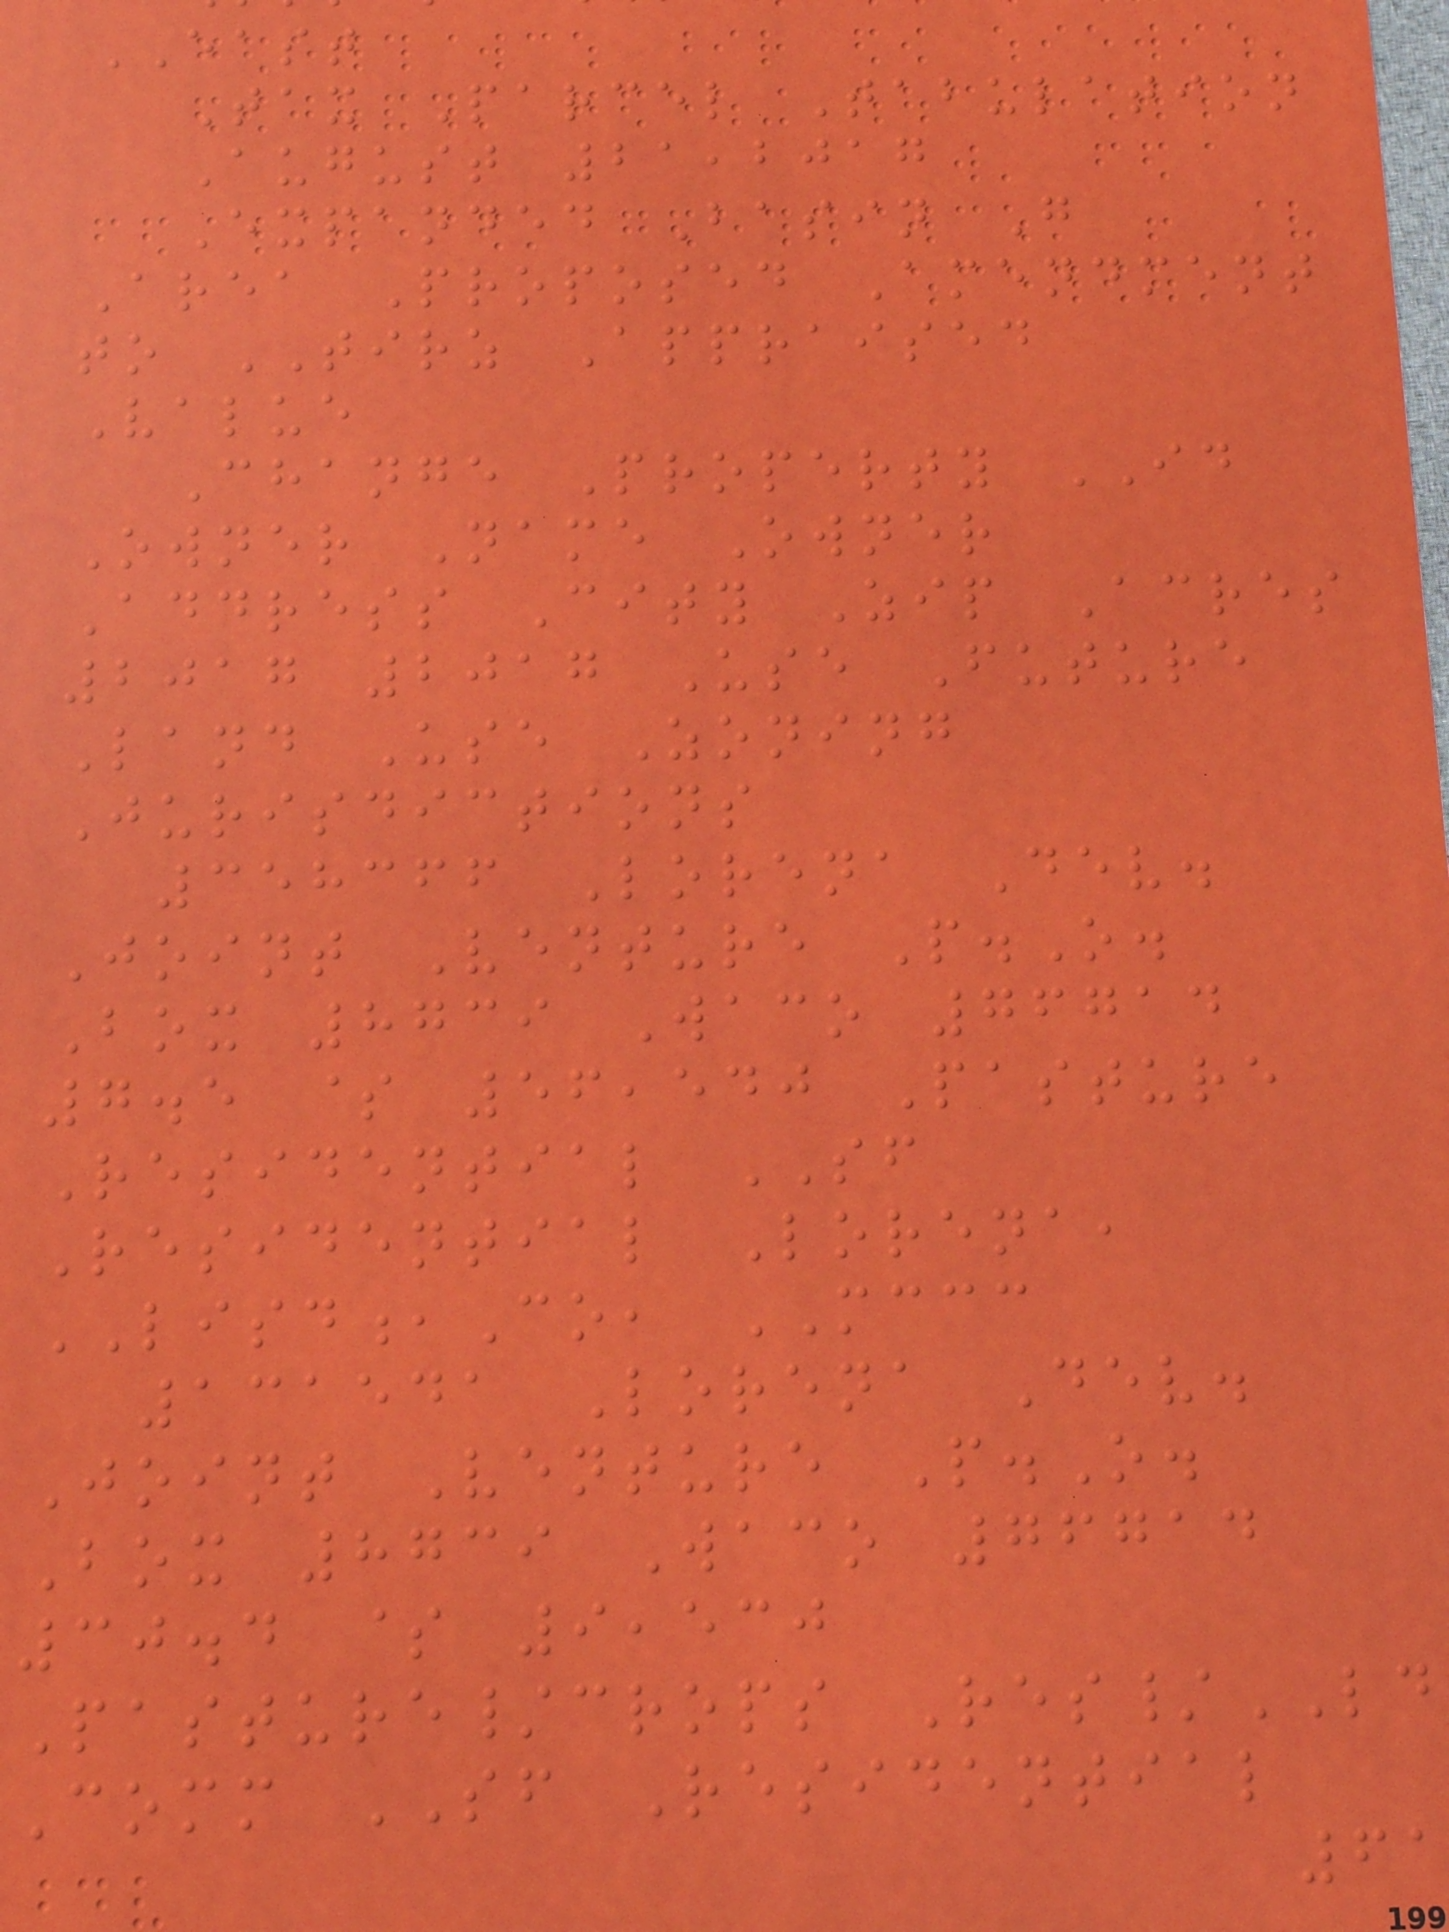EAST
Tax Parcel Tabulation
August 21,2017
Expanded Basin G
Area Proposed Amendment
to TIRZ Appraised
Value
Change Property ID
Owner Name Owner
Address City Zip Acres
2017 2017 Use Future
Land Use Zoning
Jurisdictions
358366 Lorena Dev.
Joint Venture P.O.
Box 8739 Waco 76714
7.5 $ 56,540 Pasture
Residential SF
Residential Lorena,
LISD,Co, MCCC
131541 Lorena Dev.
Joint Venture P.O.
Box 8739 Waco 76714
30.4 $ 9,530
Pasture/crops Res/LD
Comm SF Residential
61
